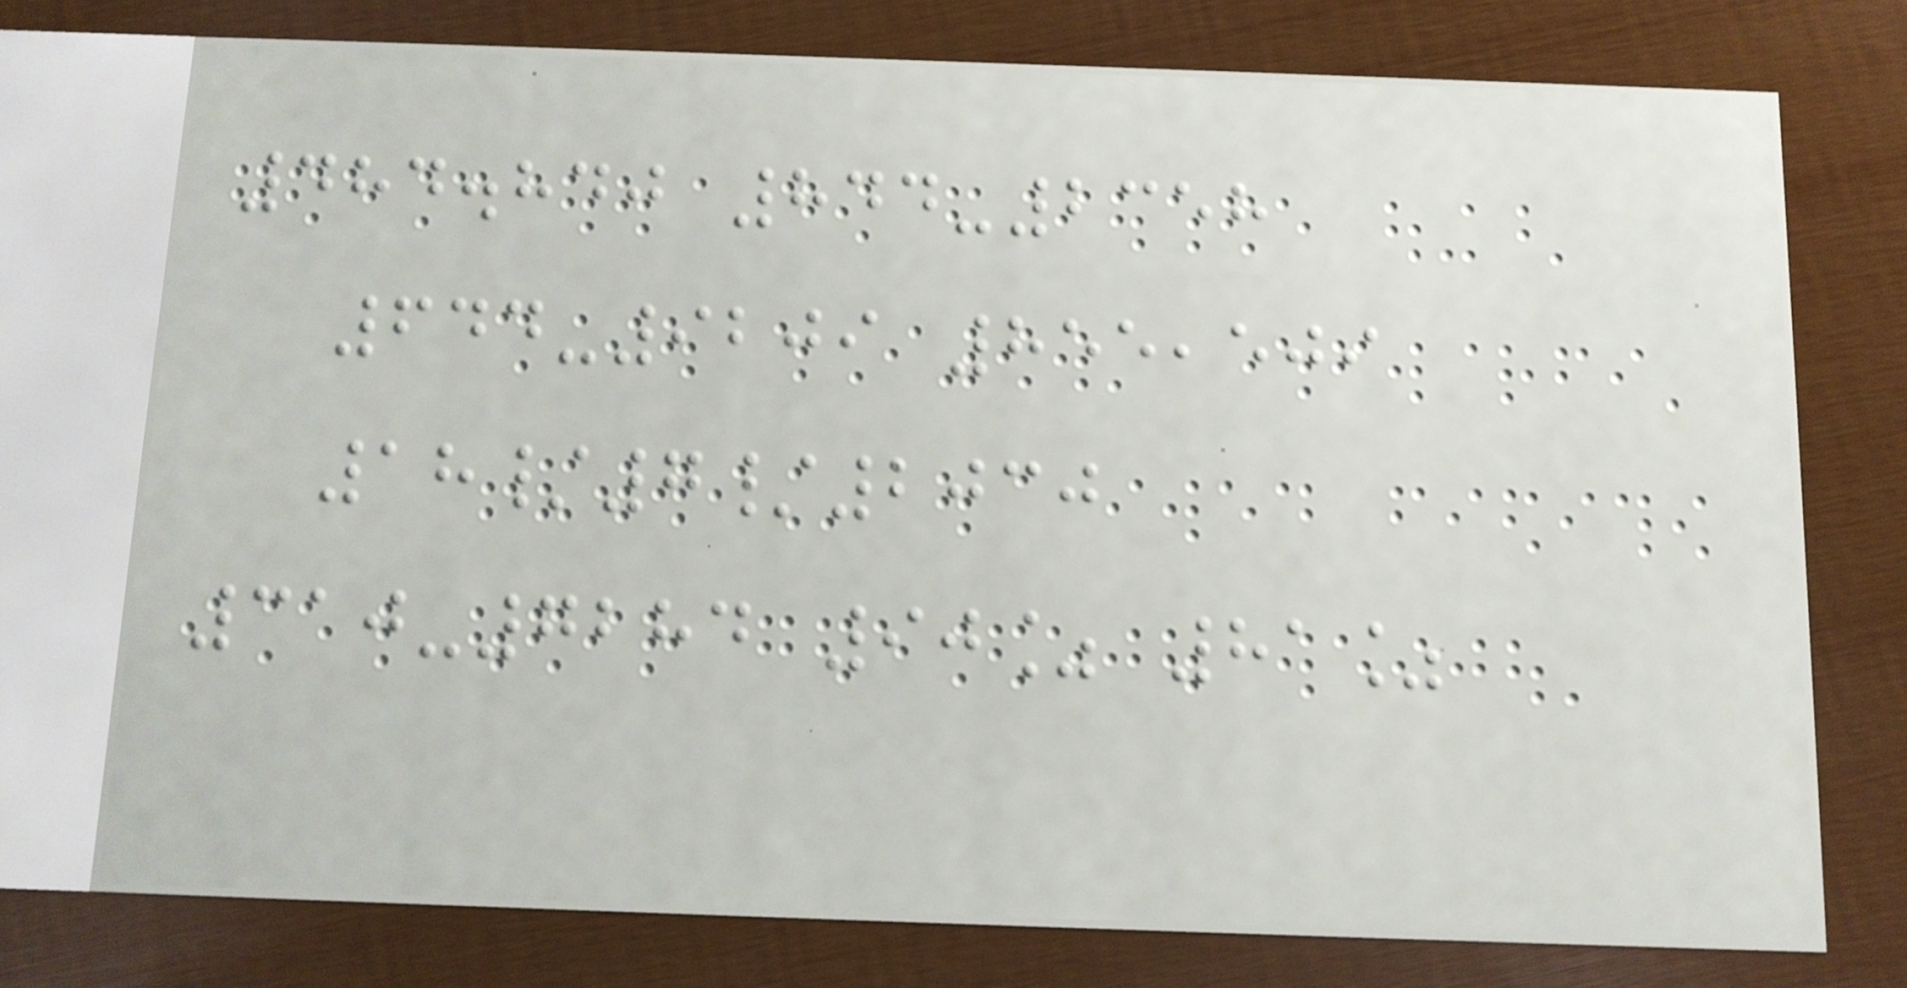484.840 844-2358
644-9209 855,509
18/7/2030
310-7284 90% 81%
